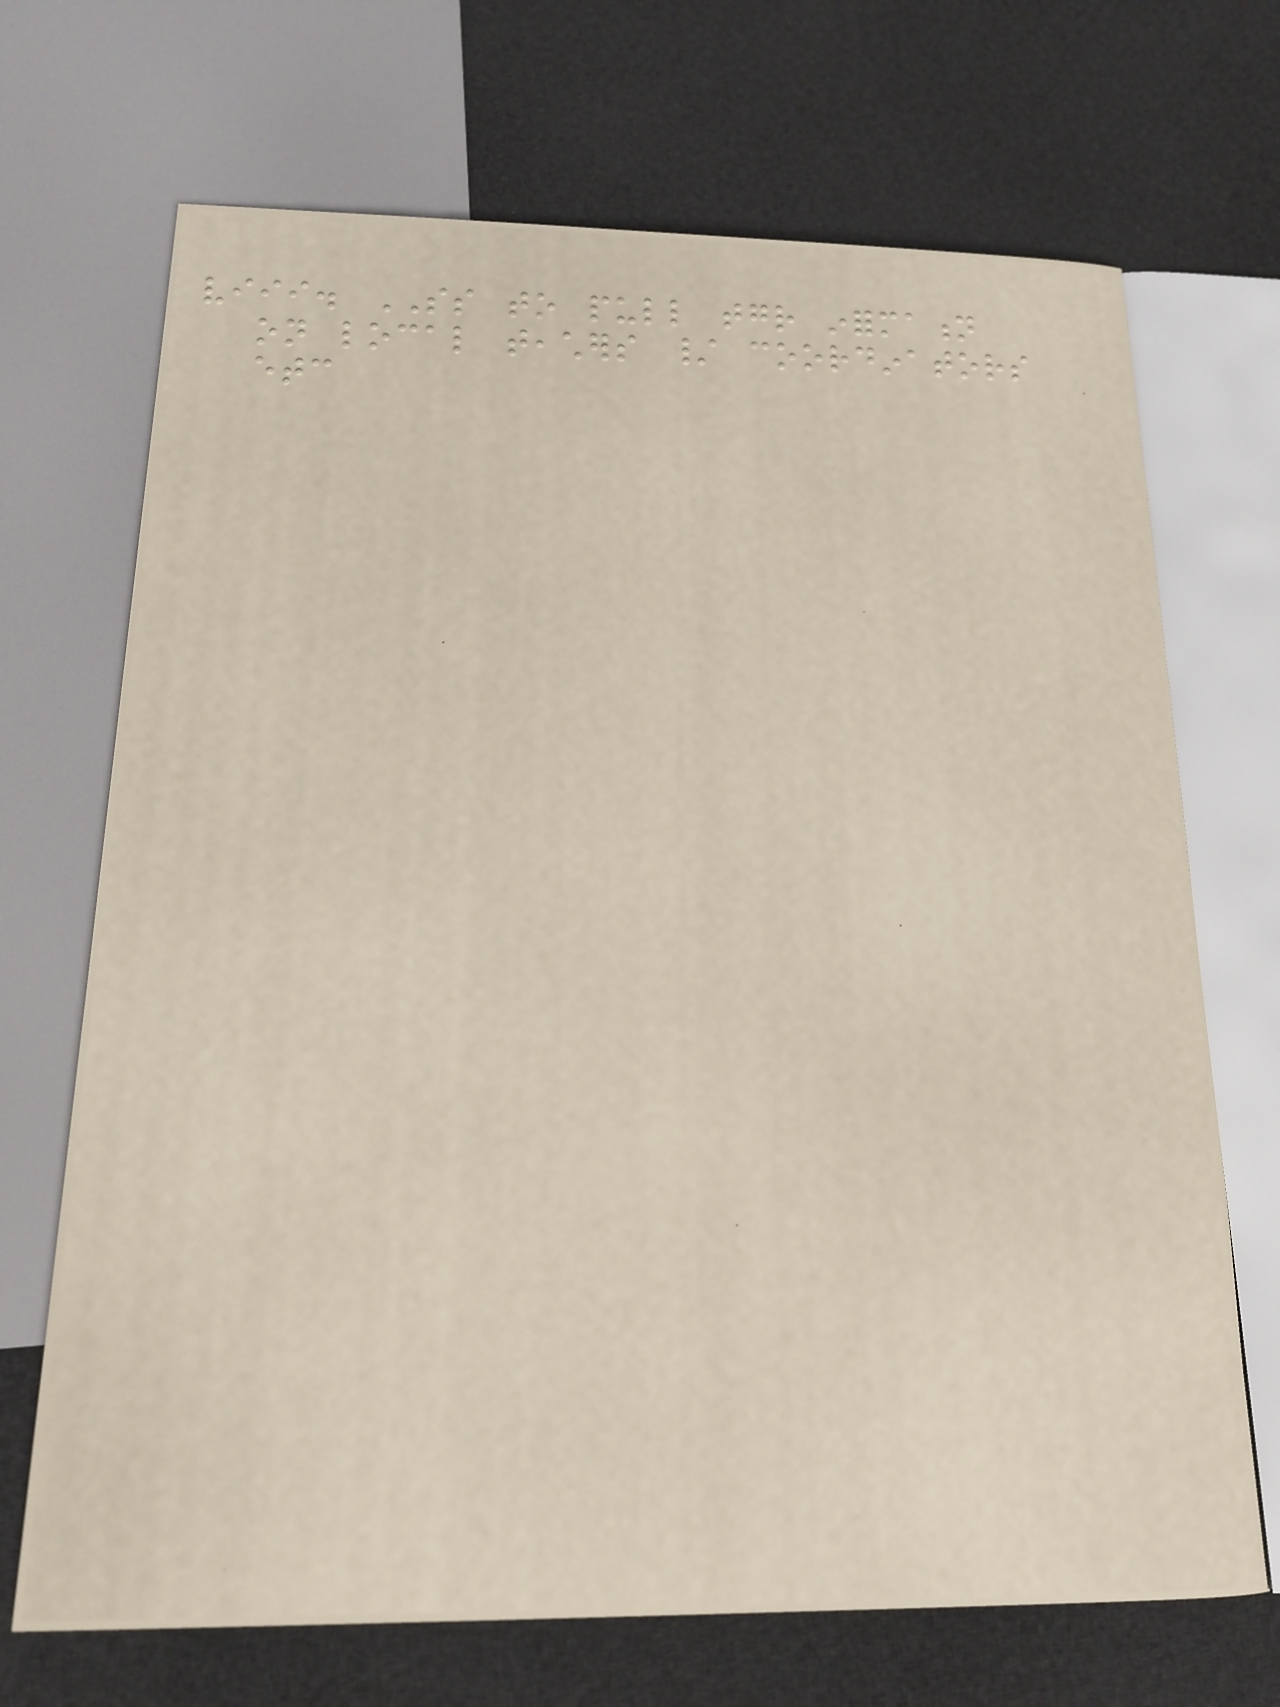viii. SS to pull together information
on local teachers / coordinators
etc
